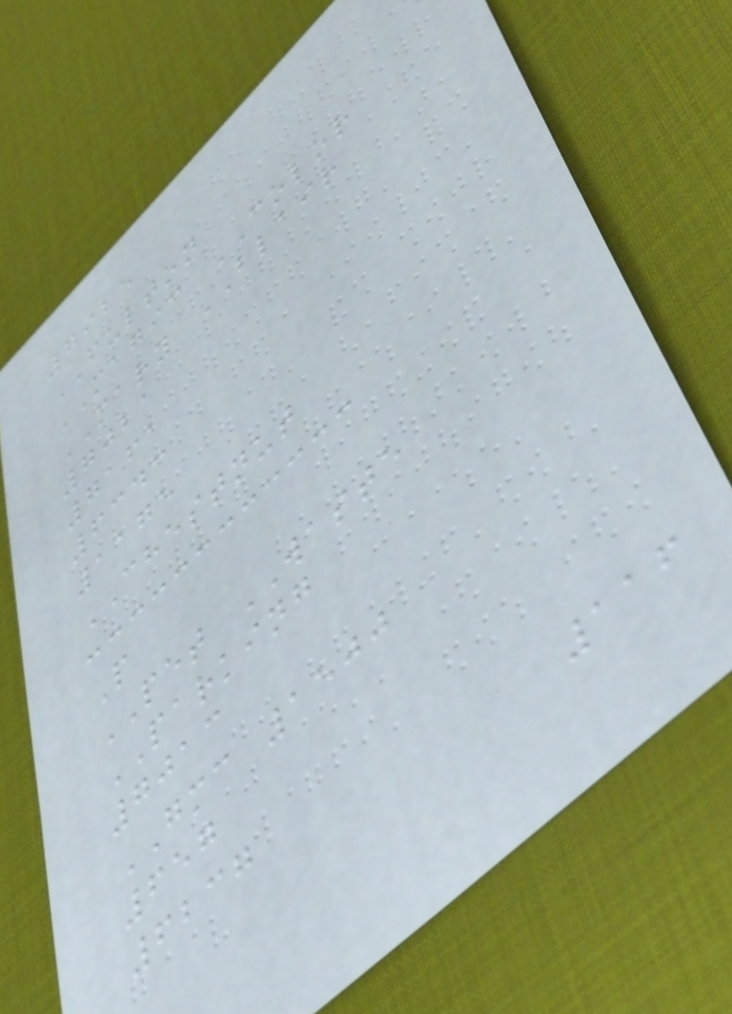7925
FULTON
MAGIC COLOR
MARY BLAIR
7021
7161
6343
1175
CHESTNUT
P
PET WASTE
PARKING
7013
GMC 1500
657
6237
116
